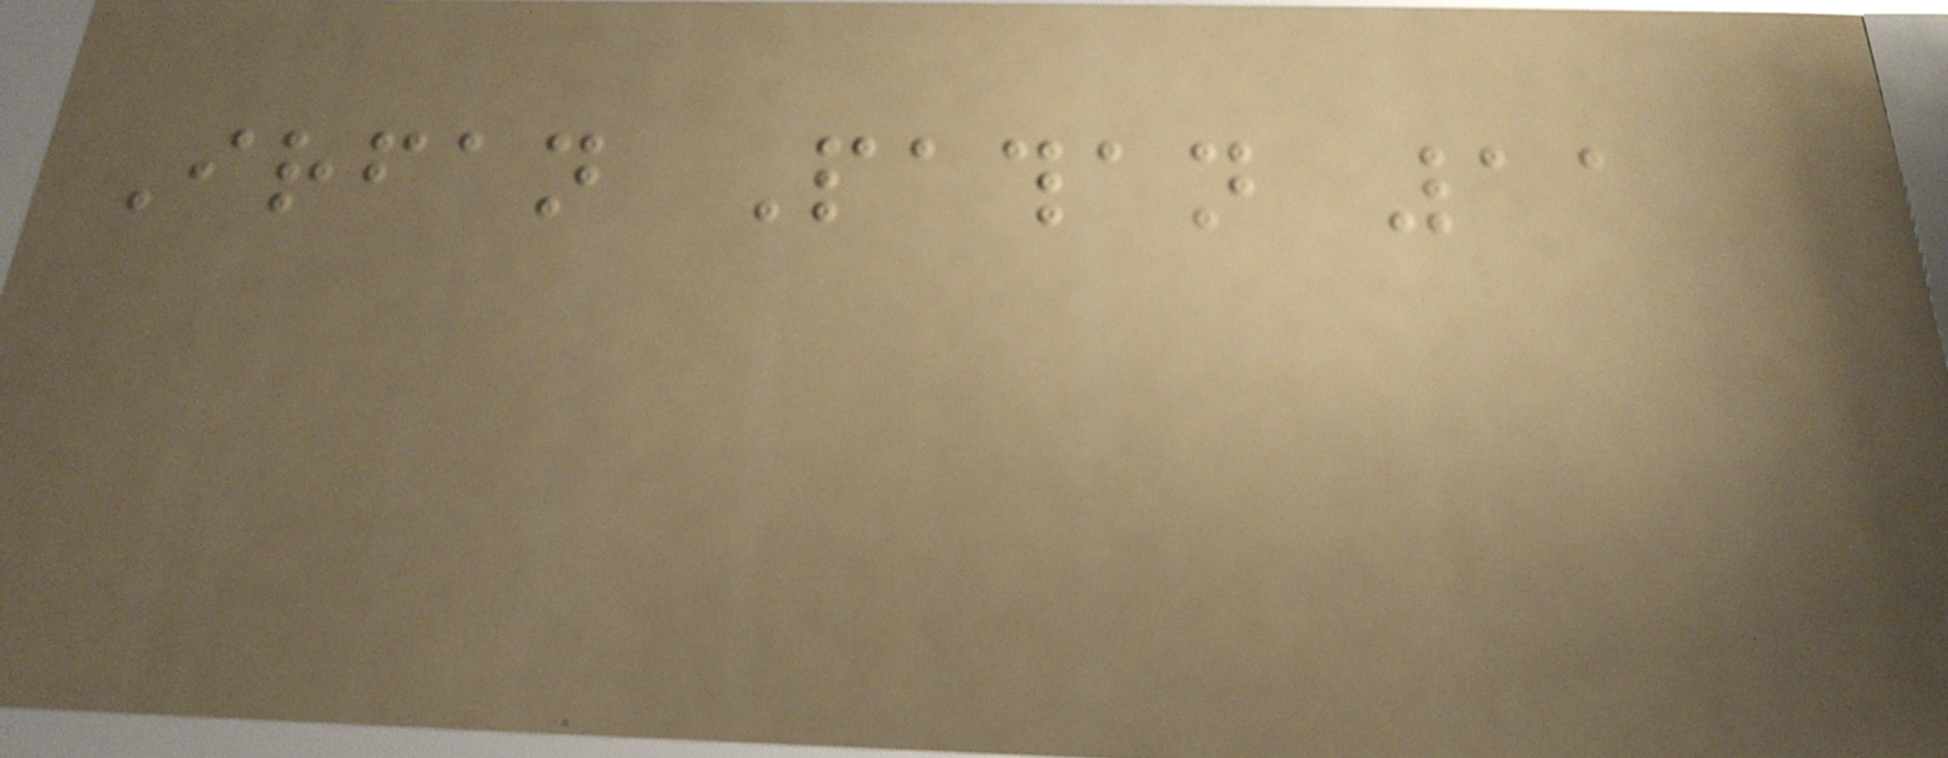Irfan Pathan 11
